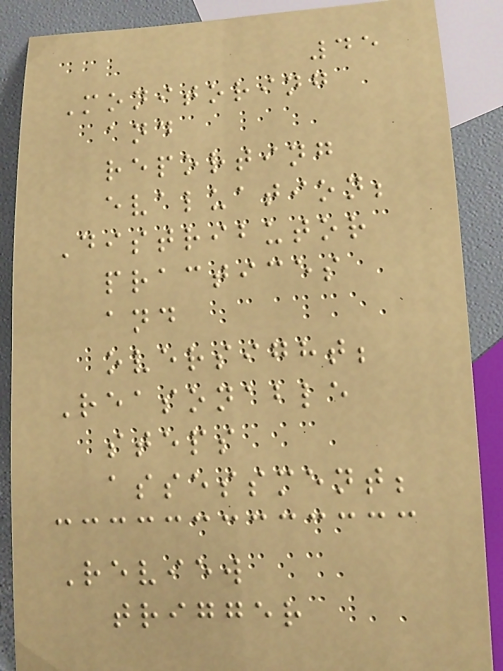45
Monitoring
and
reporting
evaluation;
Distributor
practices
and
oversight;
Reasonable
steps
assessment;
Review
trigger
